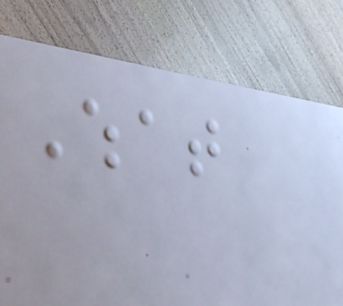What
